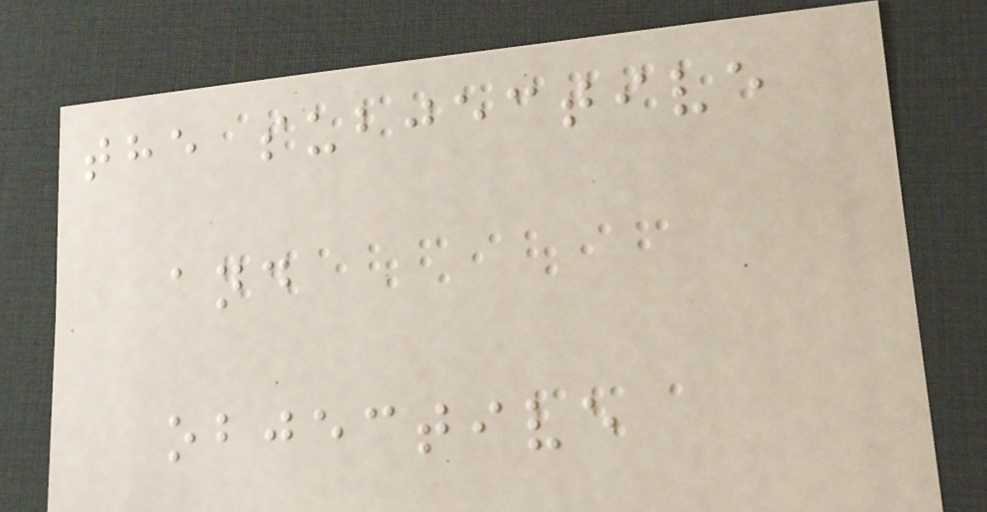the subjective
and
objective
